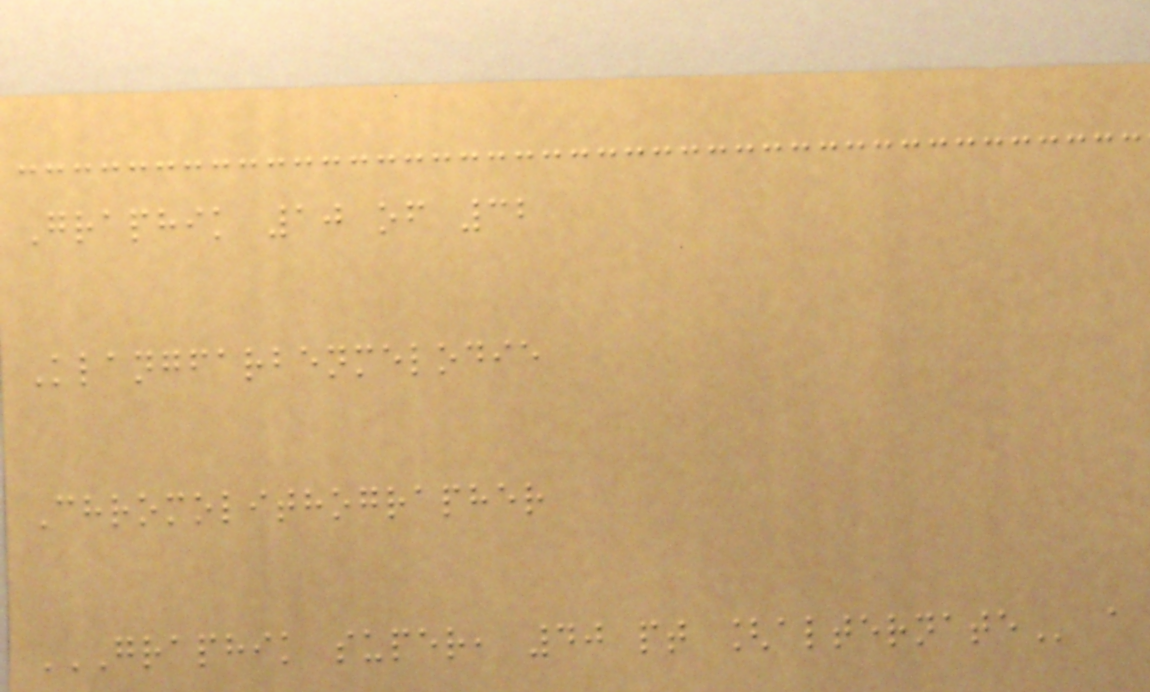Graphik 10 of 32
Klangfarbenmelodie
Chromolithographer
GRAPHIK SUPER, 40 PT [ALTERNATE a
